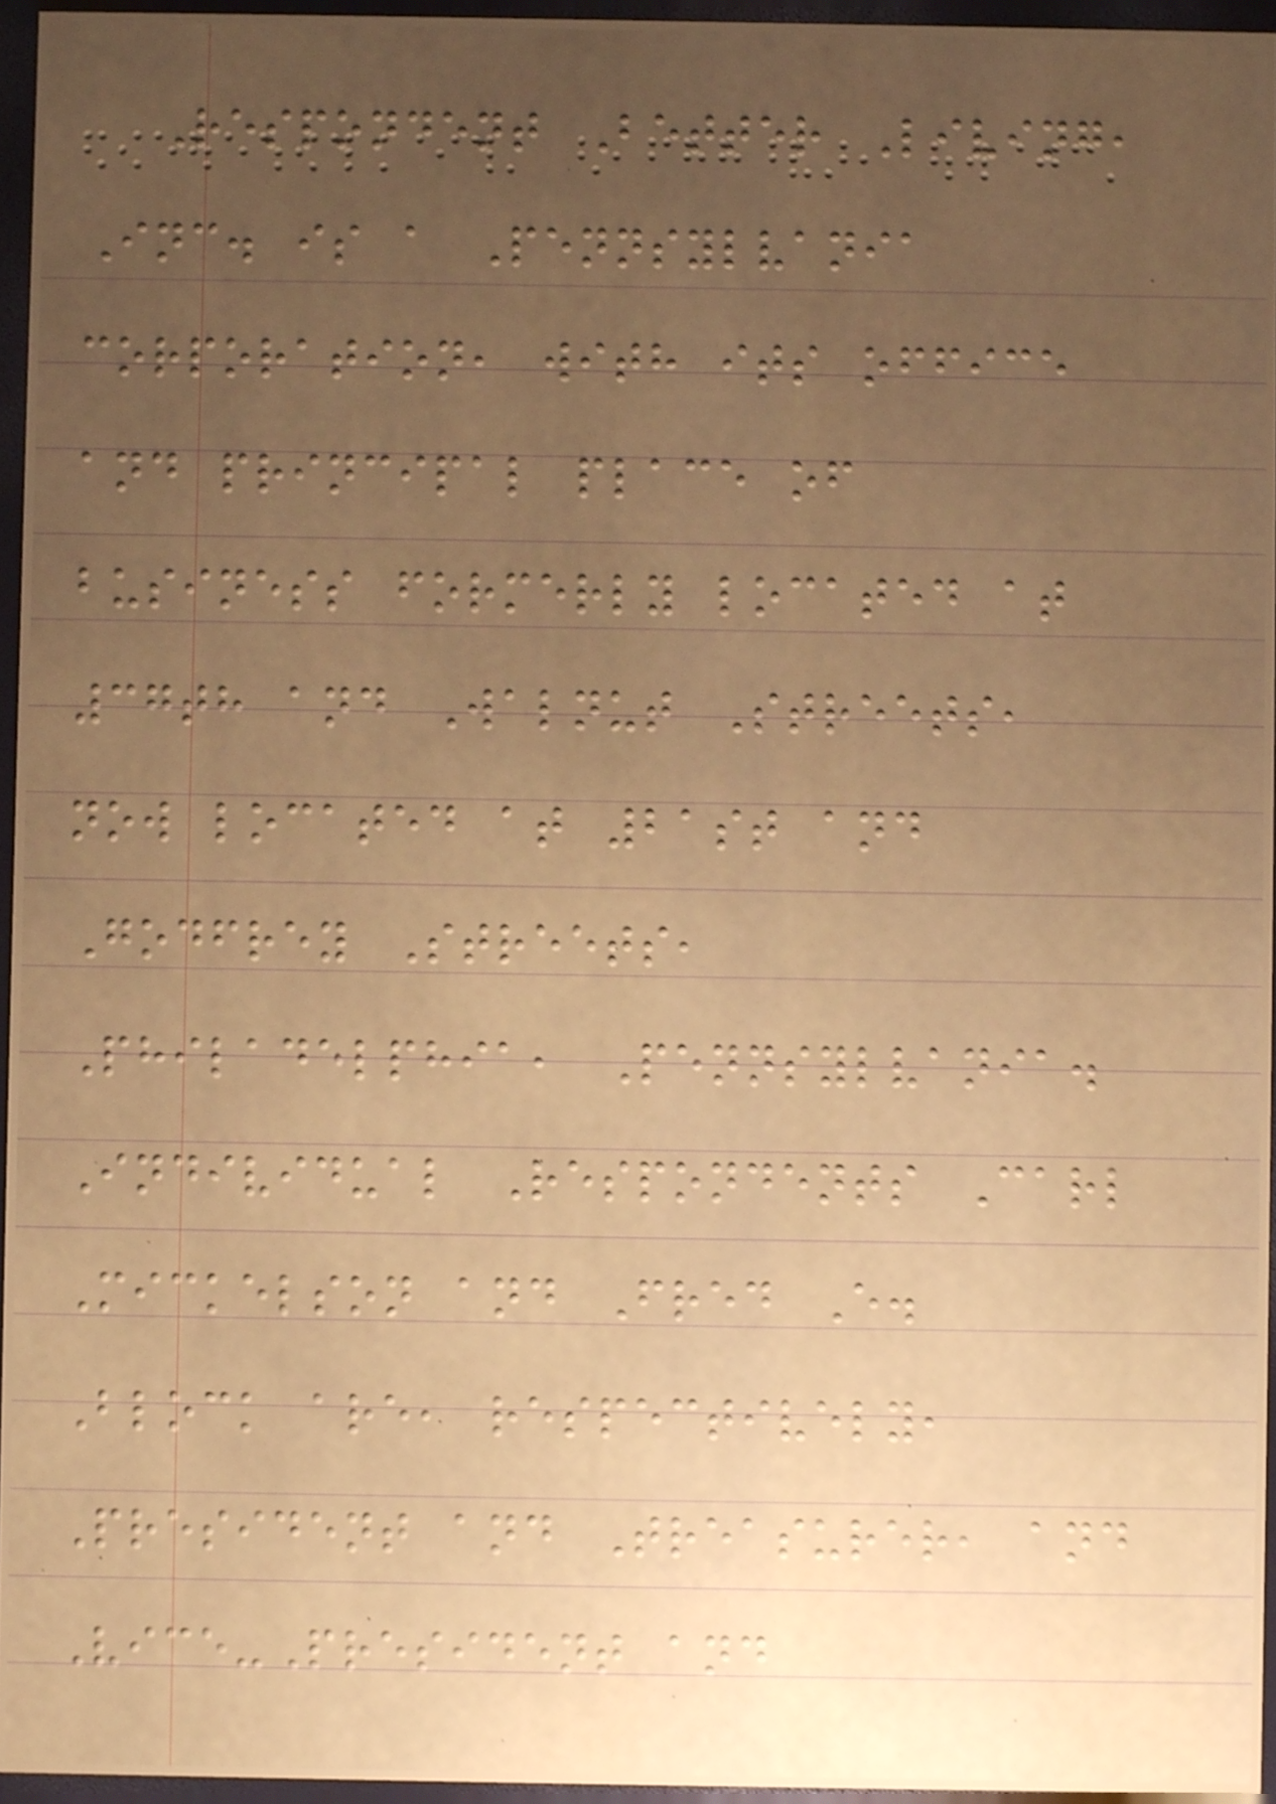Respondent Better Living,
Inc. is a Pennsylvania
corporation, with its office
and principal place of
business formerly located at
37th and Walnut Streets,
now located at 21st and
Godfrey Streets,
Philadelphia, Pennsylvania.
Individual Respondents Carl
Mickelson and Fred E.
Block are, respectively,
President and Treasurer, and
Vice-President and
